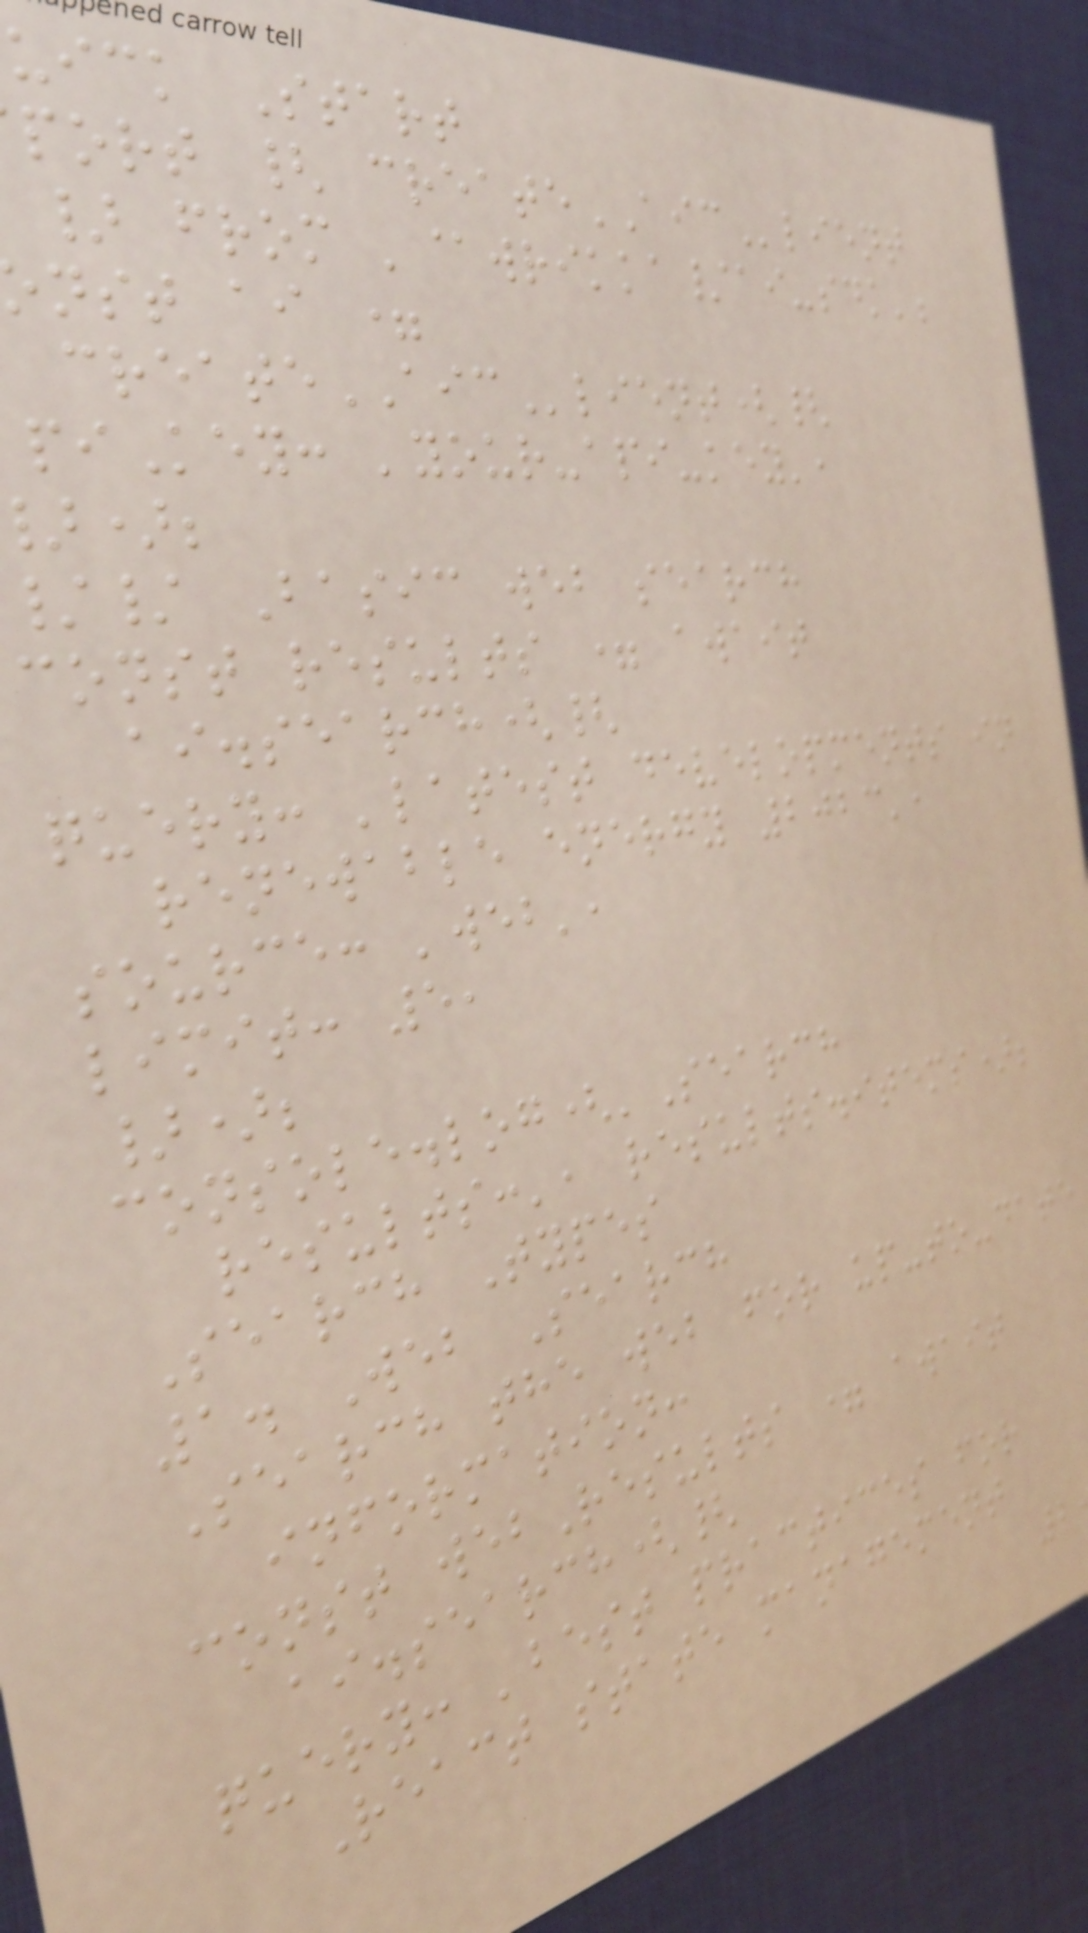uick Start
port { createAIClient
} from '@wrikka/ai-sdk';
nst ai =
createAIClient({
piKey: 'your-api-key',
// Basic web search
const results = await
ai.search({
query: 'latest developments in
renewable energy 2023',
source: 'web',
limit: 5,
});
console.log('Search
results:', results.items);
Search Types
1. Web Search
Search the web for up-to-date
information:
const webResults = await
ai.search({
query: 'best practices for
React state management
